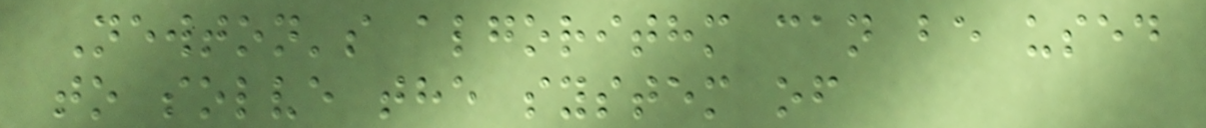Newton's algorithm can be used
to solve the system of
